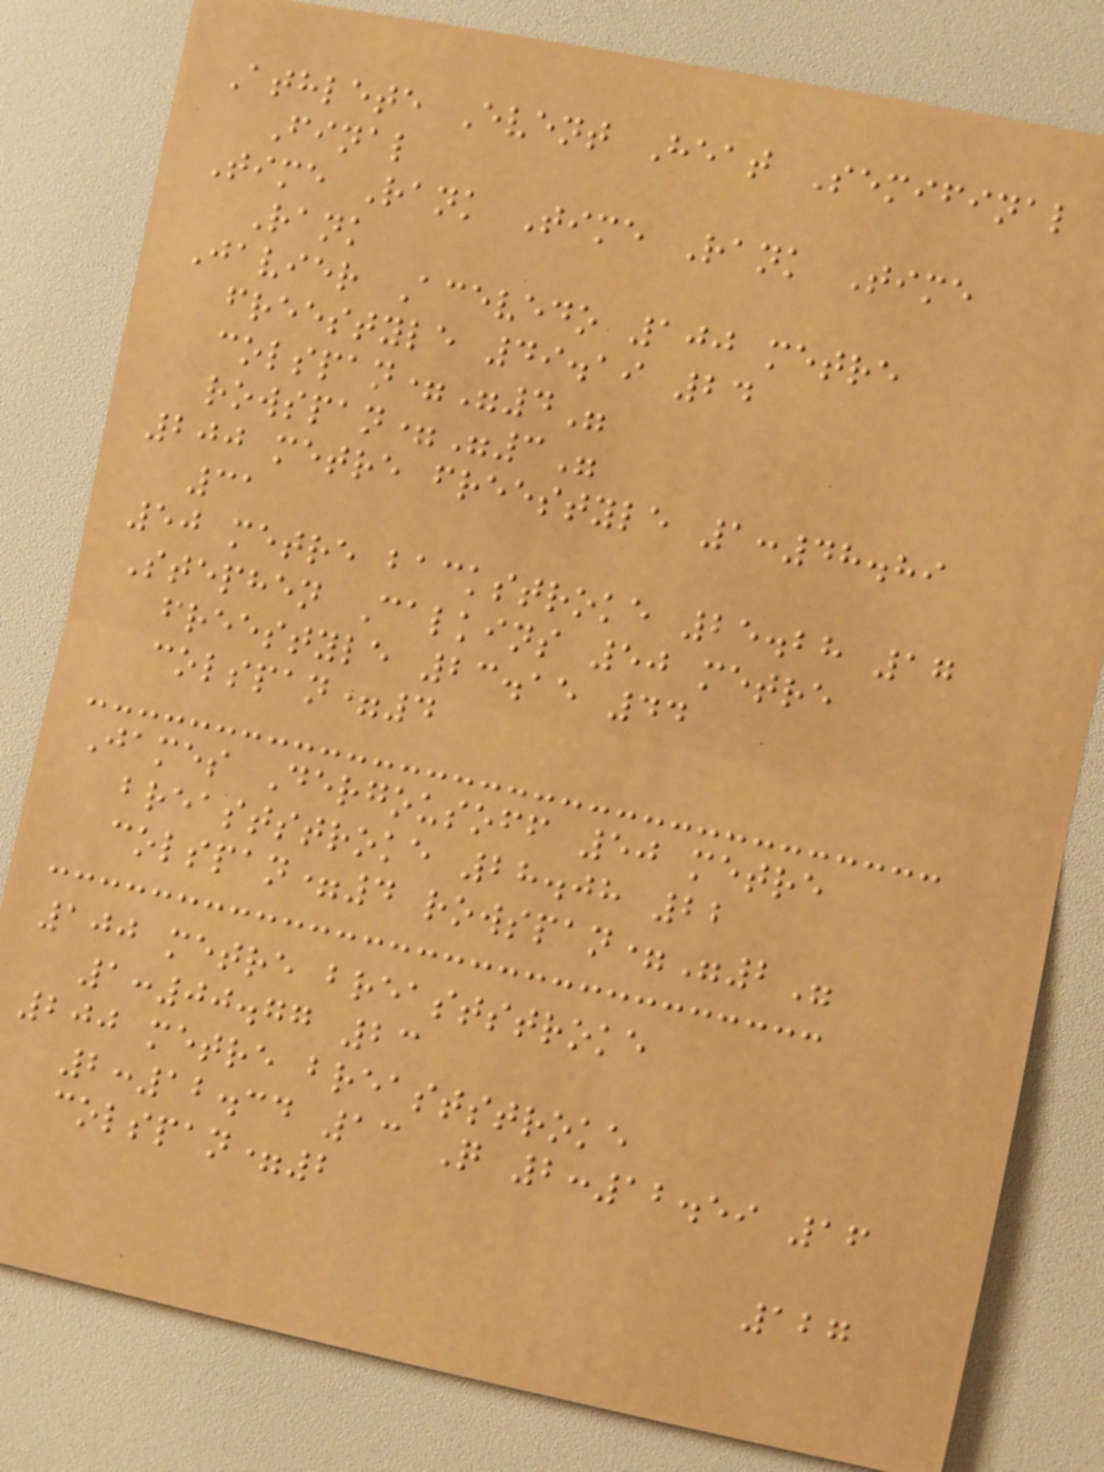Athlete Event Heat Semifinal
Final
Time Rank Time Rank Time
Rank
Javier Acevedo 100 metre
freestyle 49.19 24
colspan="4"
rowspan="3"
200 metre freestyle 1:48.89
31
50 metre backstroke 25.28 17
Stephen Calkins 50 metre
freestyle 23.15 44
colspan=4
James Dergousoff 50 metre
breaststroke 28.08 22
colspan=4 rowspan="2"
100 metre breaststroke
1:00.77 23
200 metre breaststroke
2:12.34 13 Q 2:12.59 16
colspan=2
127
